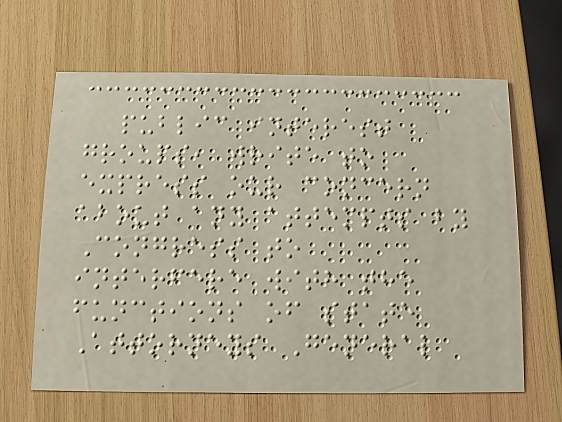public interest
groups, write to
express our concern
about any attempts by
Congress to
interfere with the
functions of state
Attorneys General
